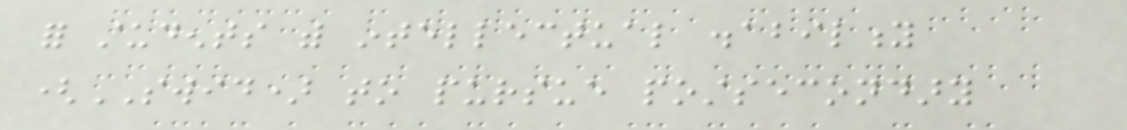for students with intellectual disability
(SWID) to pursue postsecondary
